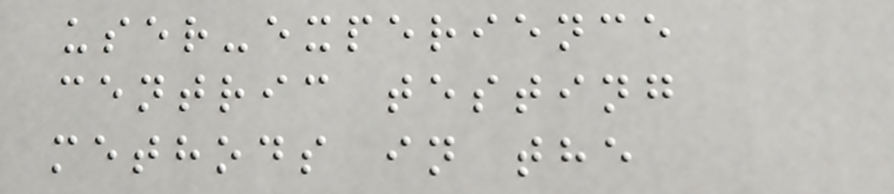user-experience
centric testing
methods in the
